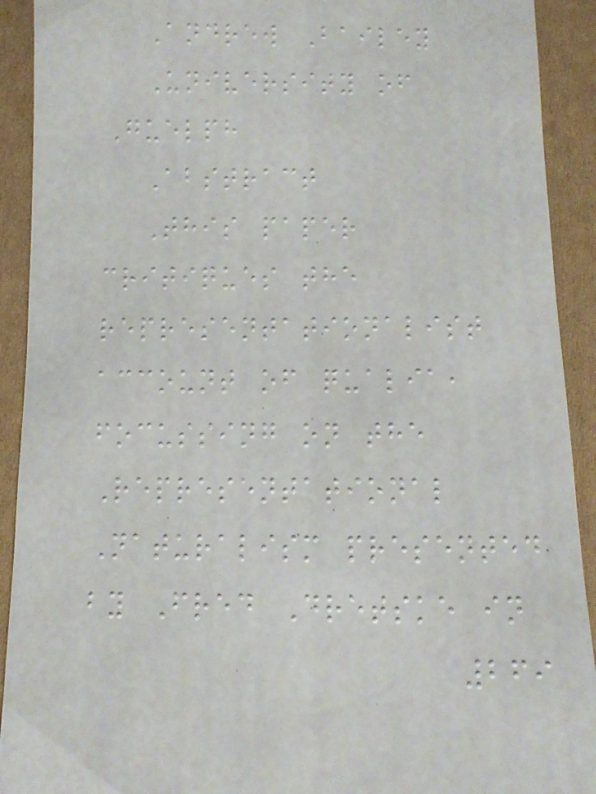Andrew Bailey
University of
Guelph
Abstract
This paper
critiques the
representationalist
account of qualia,
focussing on the
Representational
Naturalism presented
by Fred Dretske in
269
